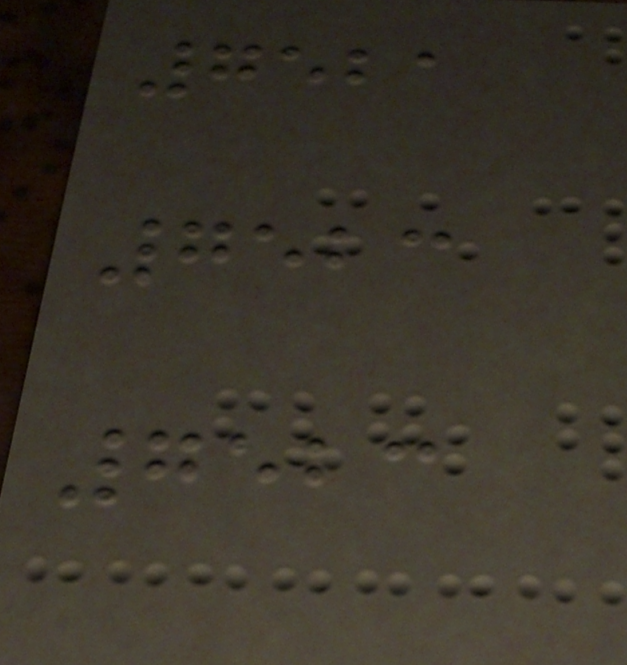7521
7523
7523
